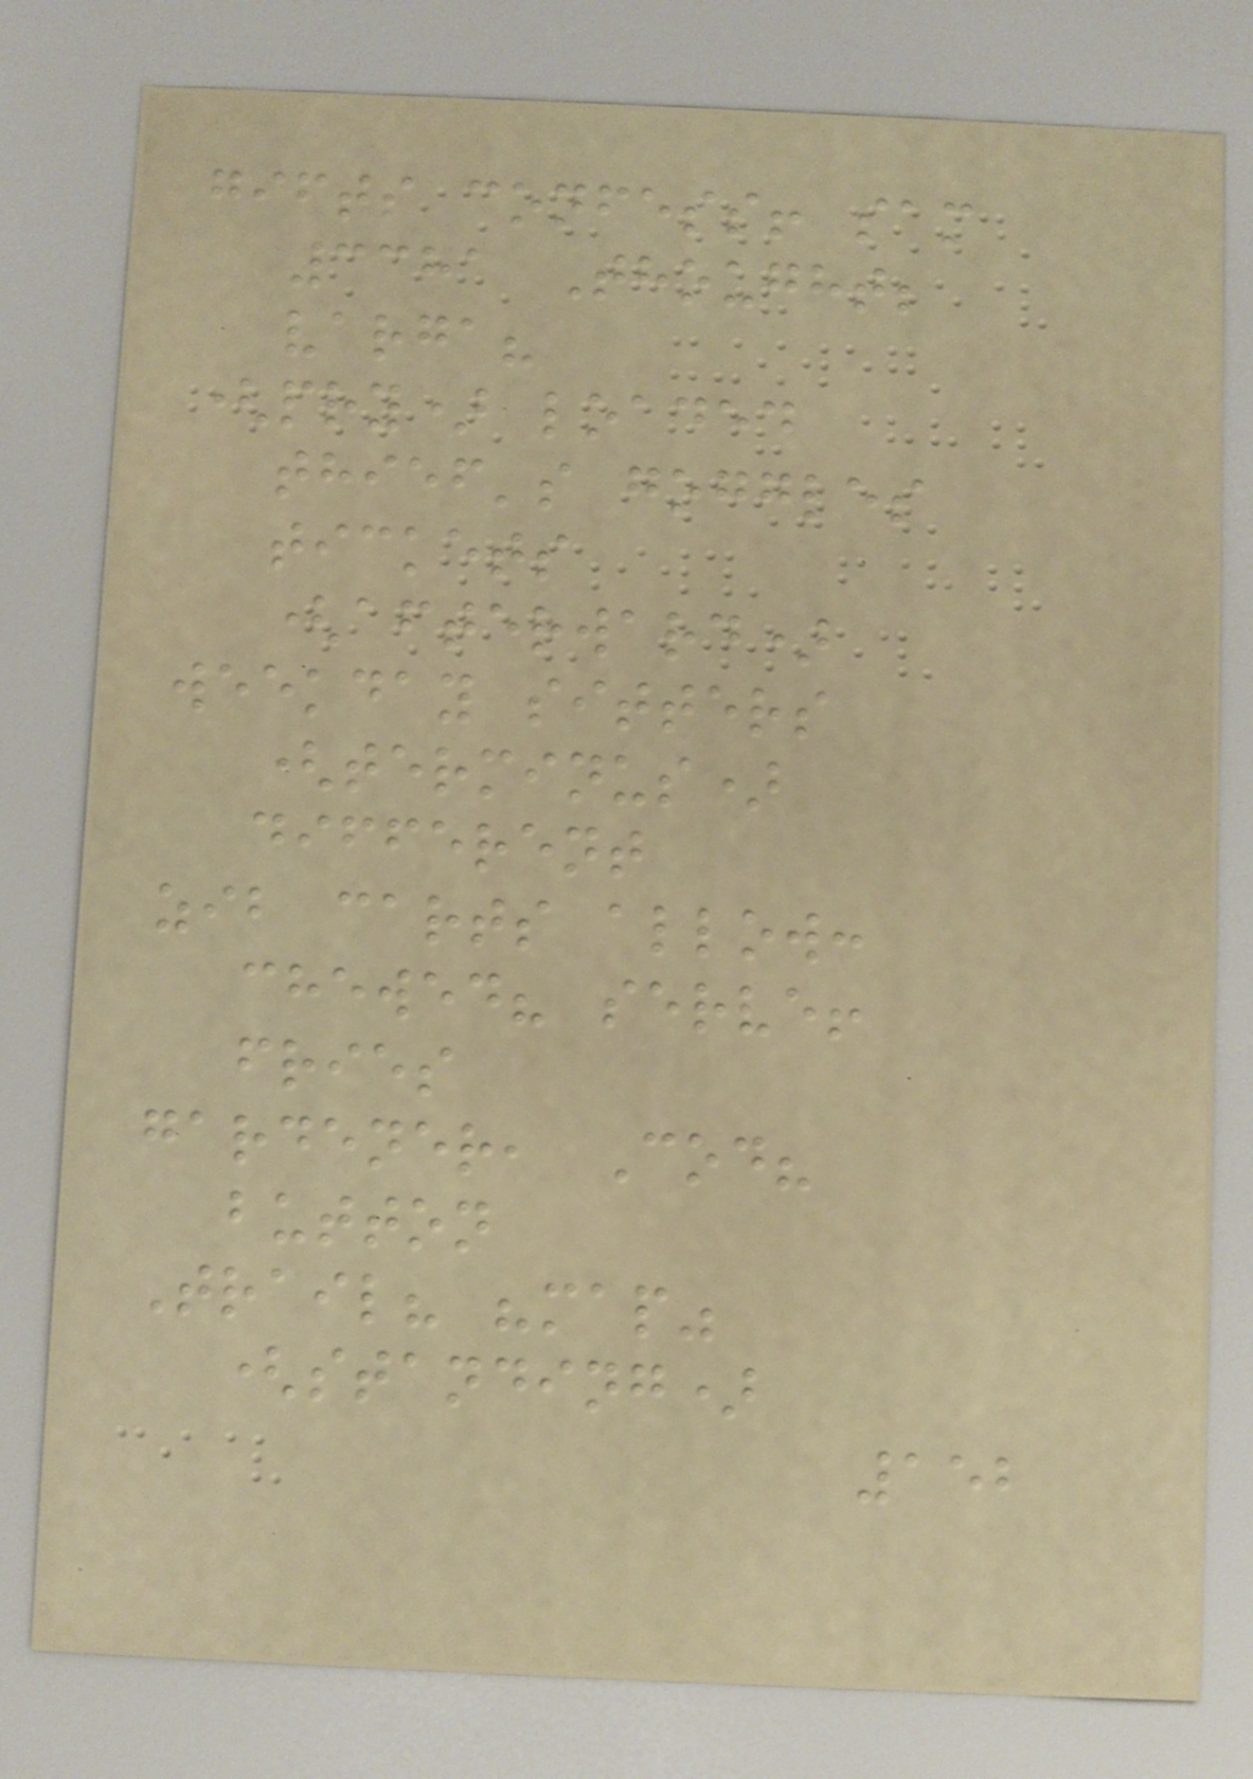gifts confess! sam
3381 Thought;
varga?
(pry) loaded
thief's goggles
tickets
(afterward)
weekday sitters
(terminus)
different
zib carts allow:
chewed? serve!
fries
gardener, Cod?
button
Trail? "map"
(standing)
152
